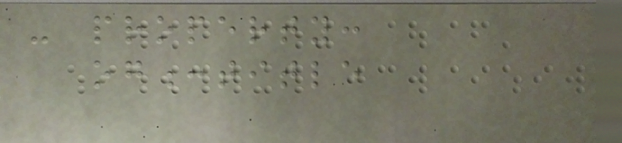- property:
og:title
